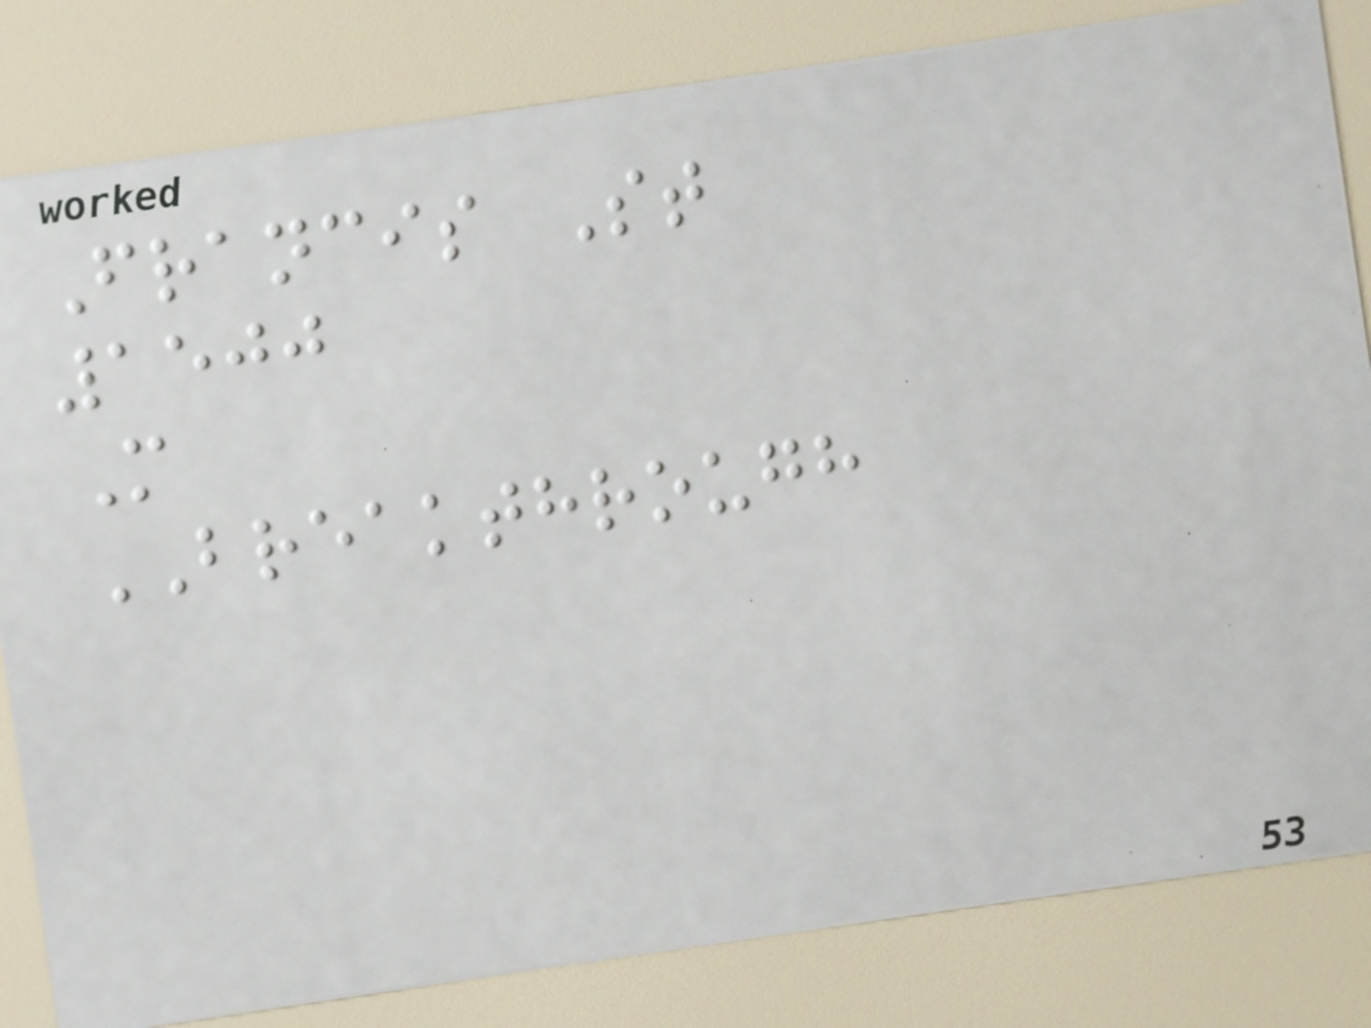Francis St
1500
M
BREAKTHROUGH
